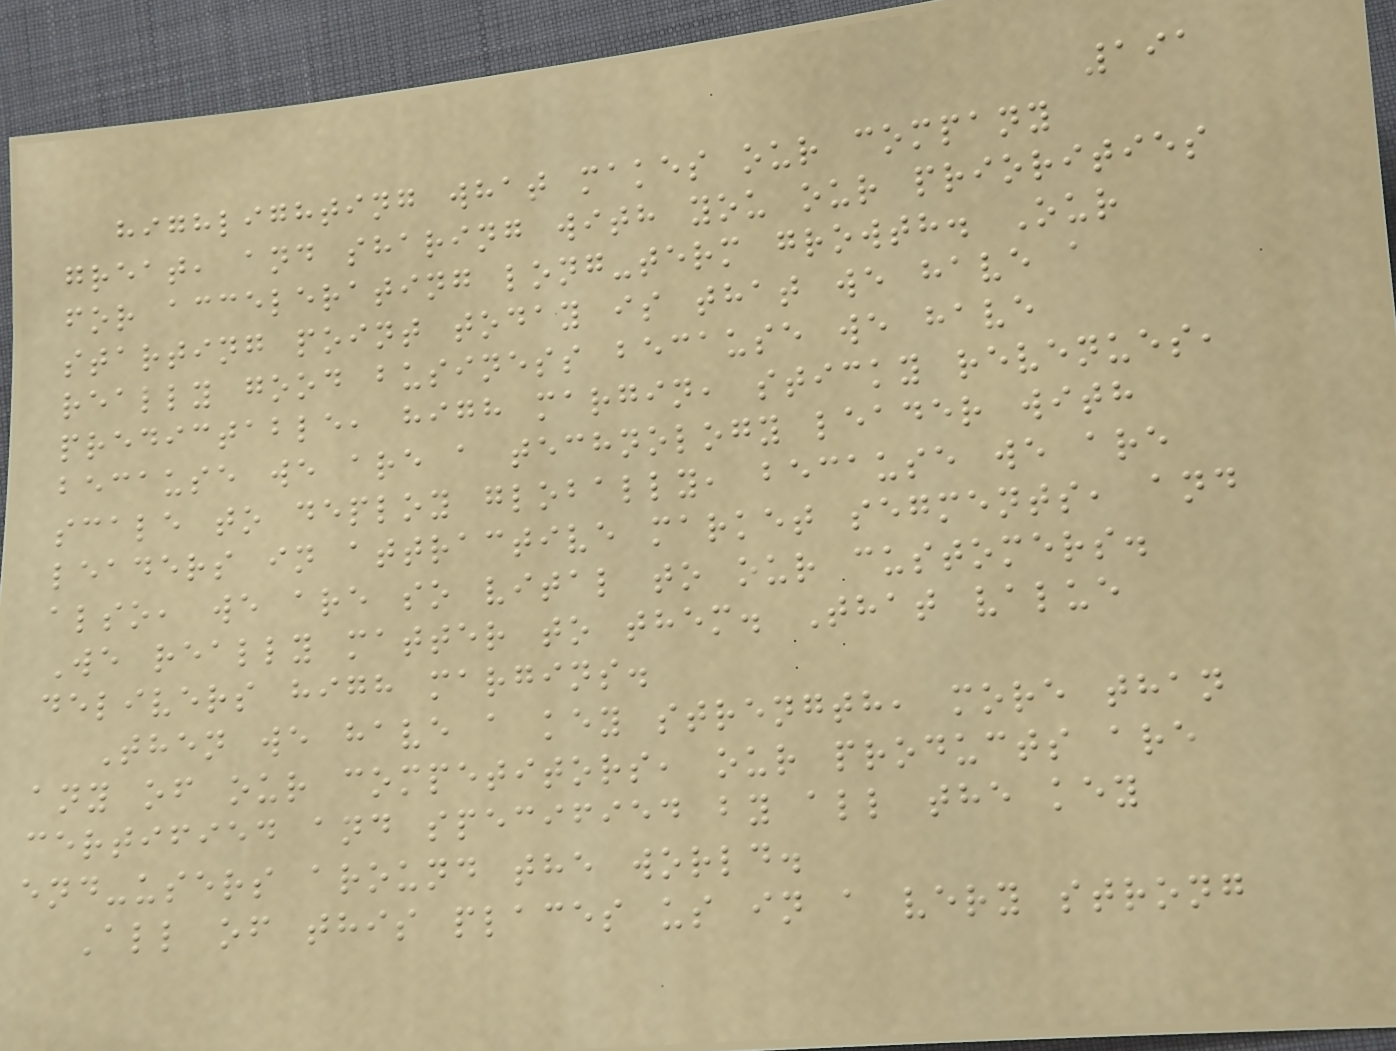191
highlighting what makes our company
great, and sharing with you our priorities
for accelerating long-term growth. Our
starting point today is that we have a
really good business because we have
predictable, high margin, sticky revenues,
because we are a technology leader with
scale to deploy globally, because we are
leaders in attractive market segments, and
also, we are so vital to our customers.
We really matter to them. That value
delivers high margins.
Then we have a key strength, more than
any of our competitors, our products are
certified and specified by all the key
end-users around the world.
All of this places us in a very strong
